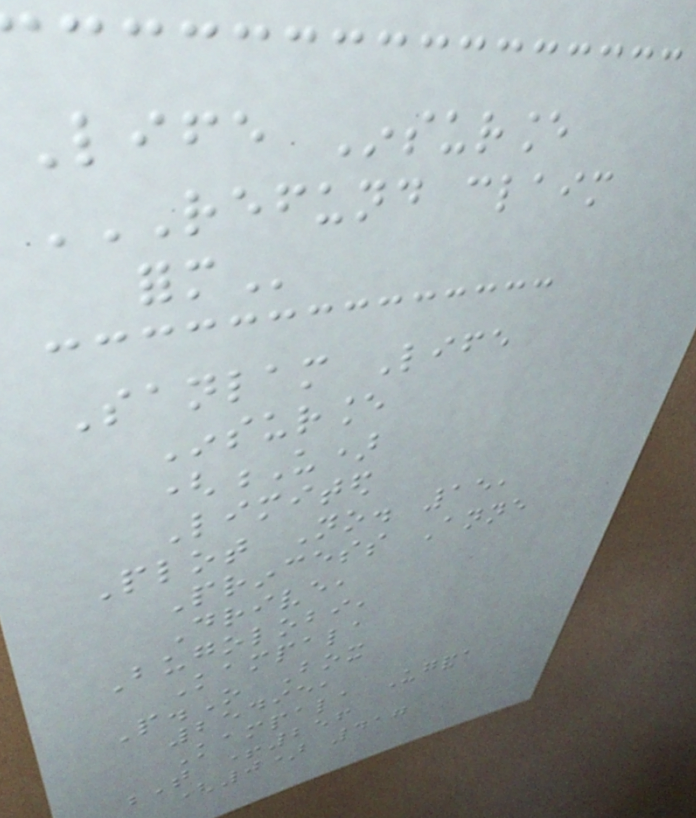Life Insurance
REFUND CLAIM
FORM
Sanlam Life
Insurance
(U)
Limited
Plot No. 15,
Princess Anne
Drive,
Bugolobi,
Kampala
P.O Box
25495,
Kampala Uganda
T +256
(0) 417
